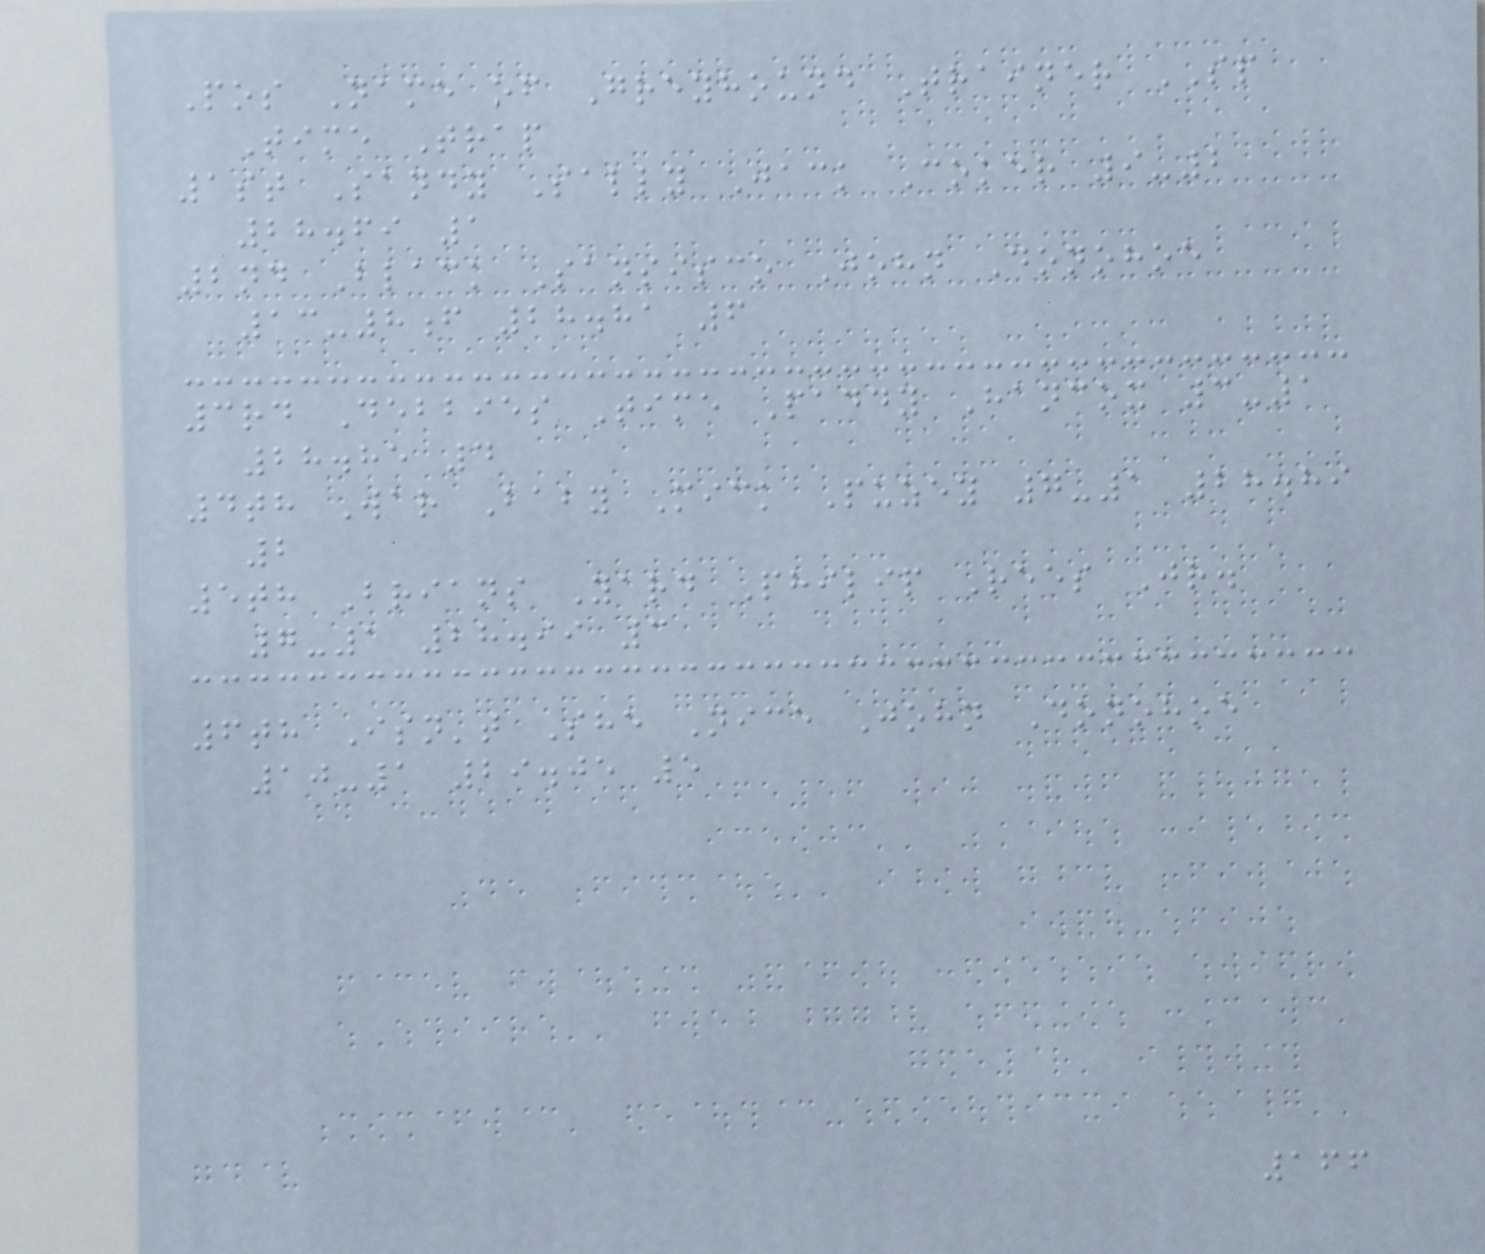Pos Name of Greyhound Trainer SP
Time Trap
1st Sandy Sally Jack Coker 9-2
28.69 1
2nd Black Sansisco John Donohoe
13-8f 28.81 6
3rd Debbies Time Paddy Hancox 3-1
28.85 4
4th War Baby Mick Puzey 7-1 28.89
2
5th Brians Yard Philip Rees Jr.
7-1 28.99 3
6th Isn't She Nice John Donohoe
10-1 29.05 5
166
